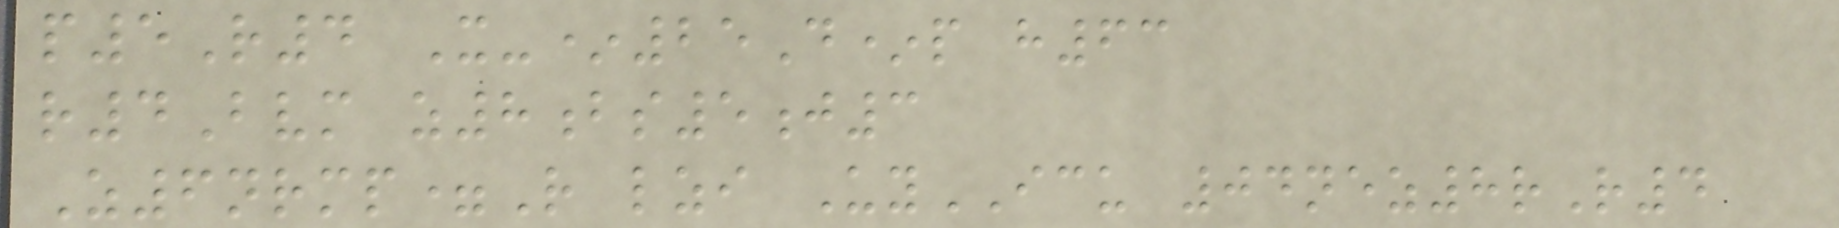p5R4 X-*25D*p h63
r4Bvm z8bs5j3
Z6nrmp=R lzi UyICU 04nez8rR4
